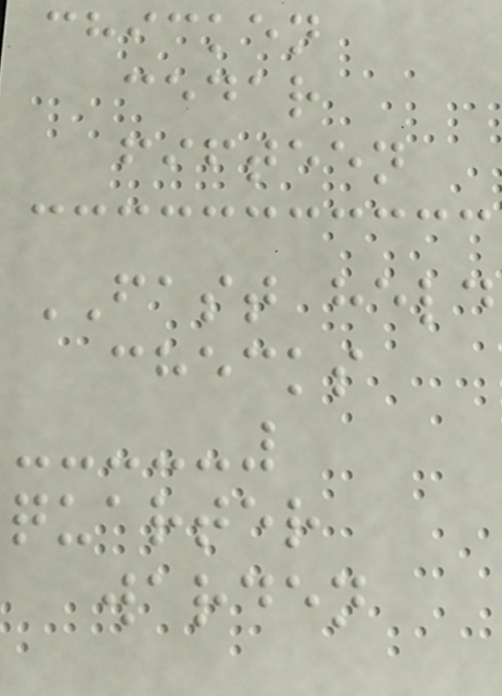chicken
cedar
fifteen
FAST held
checks
quarter
warden
